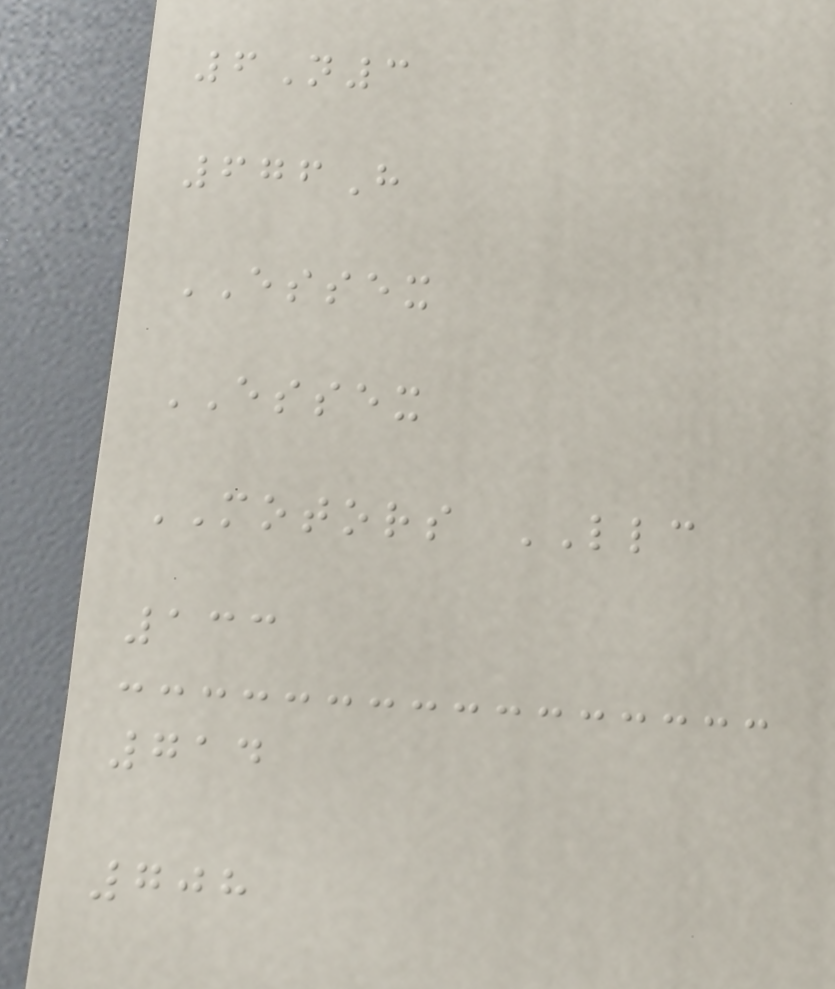6N3
676H
ESSEX
ESSEX
MOTORS LLC
133
714
708
